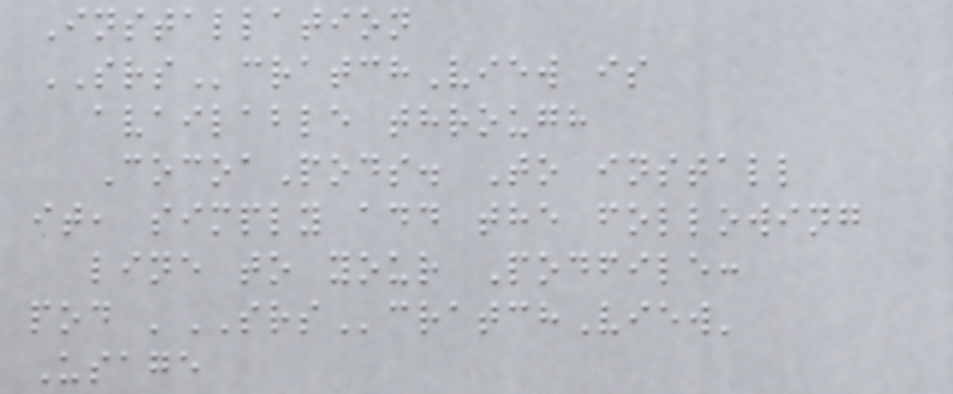Installation
SRScratchView is
available through
CocoaPods. To install
it, simply add the following
line to your Podfile:
pod 'SRScratchView'
Usage
